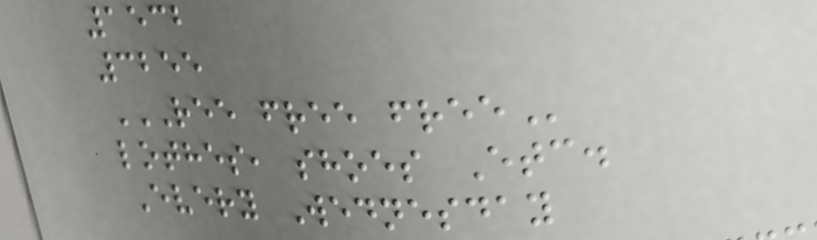1532
3255
REE FREE FREE
lothes, shoes Etc.
Every Wednesday
